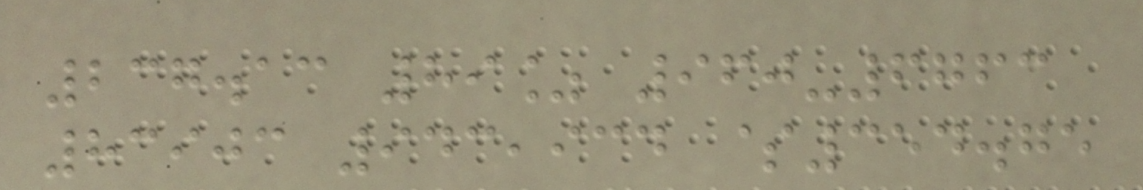237.13 89% 960-6763
83903 943,934 $354.75
